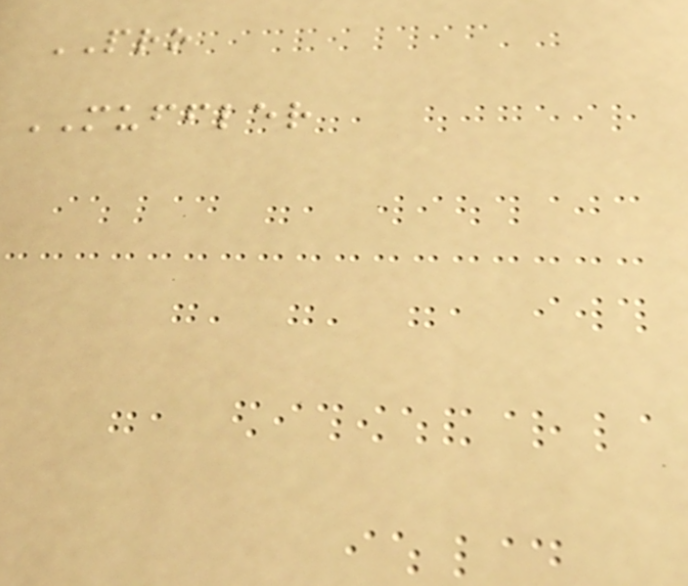PRO
MUFFLER
